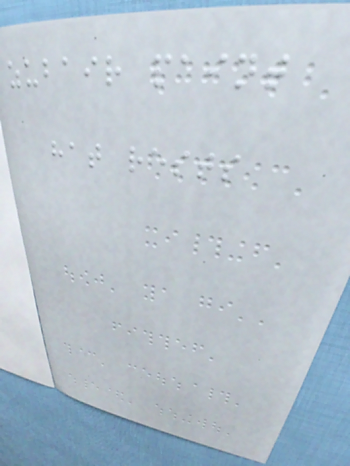zubair paint
hat rests
